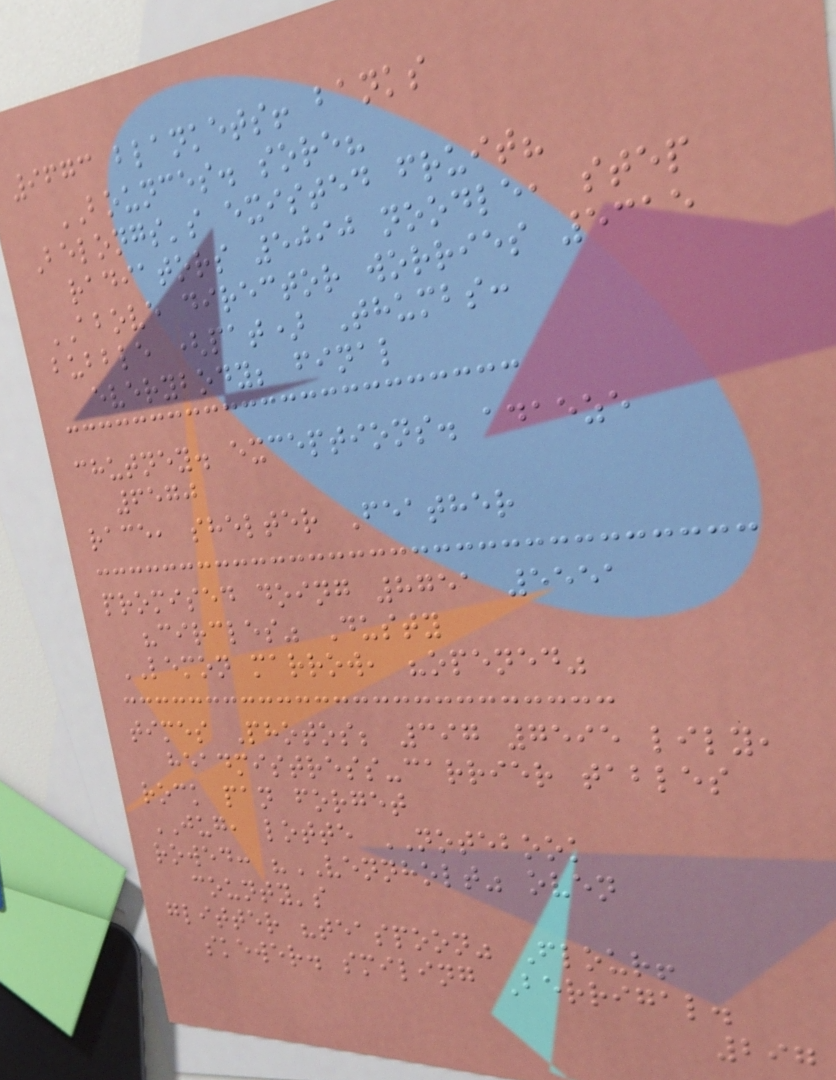9673 blankets! banks
BOUNCES. sore?
Belongs's existed fruit?
radiators 5090 noodle, step
ABOVE director worries 5315
bubble (pat) Thumbs:
everybody; final
chutney. exceptions. adaeze
6570
race, shelter Feather
promised doing 8751 5551
"circles" Dusty
LEMON marrow, "opened"
times Photos; 397 7595 lily,
headmistress-carrier tables
rock pan forget
JUG, lotte NOTEBOOK
rowed: "VENNHOLT" oven
county's
glitter "teaspoon" Flour!
skewer. smiling Berrigal.
297
